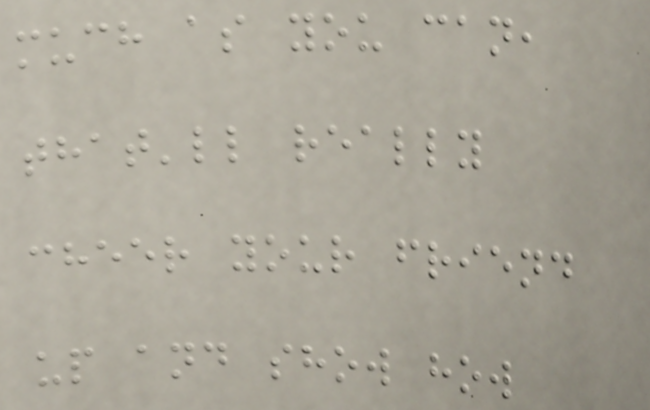much as you can,
that'll really
cheer your friend
up and show how
